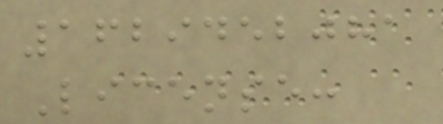1629452081
License:
